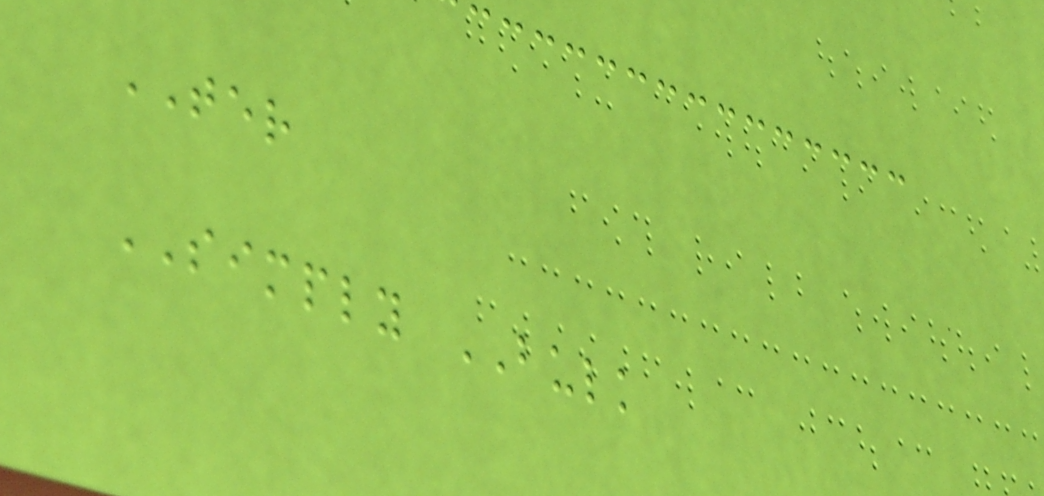TER
SIMPLY BULK
